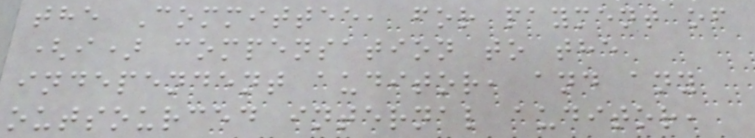the Committee, for payment of
(i) compensation to the
independent auditor, and any
outsourced internal auditor,
